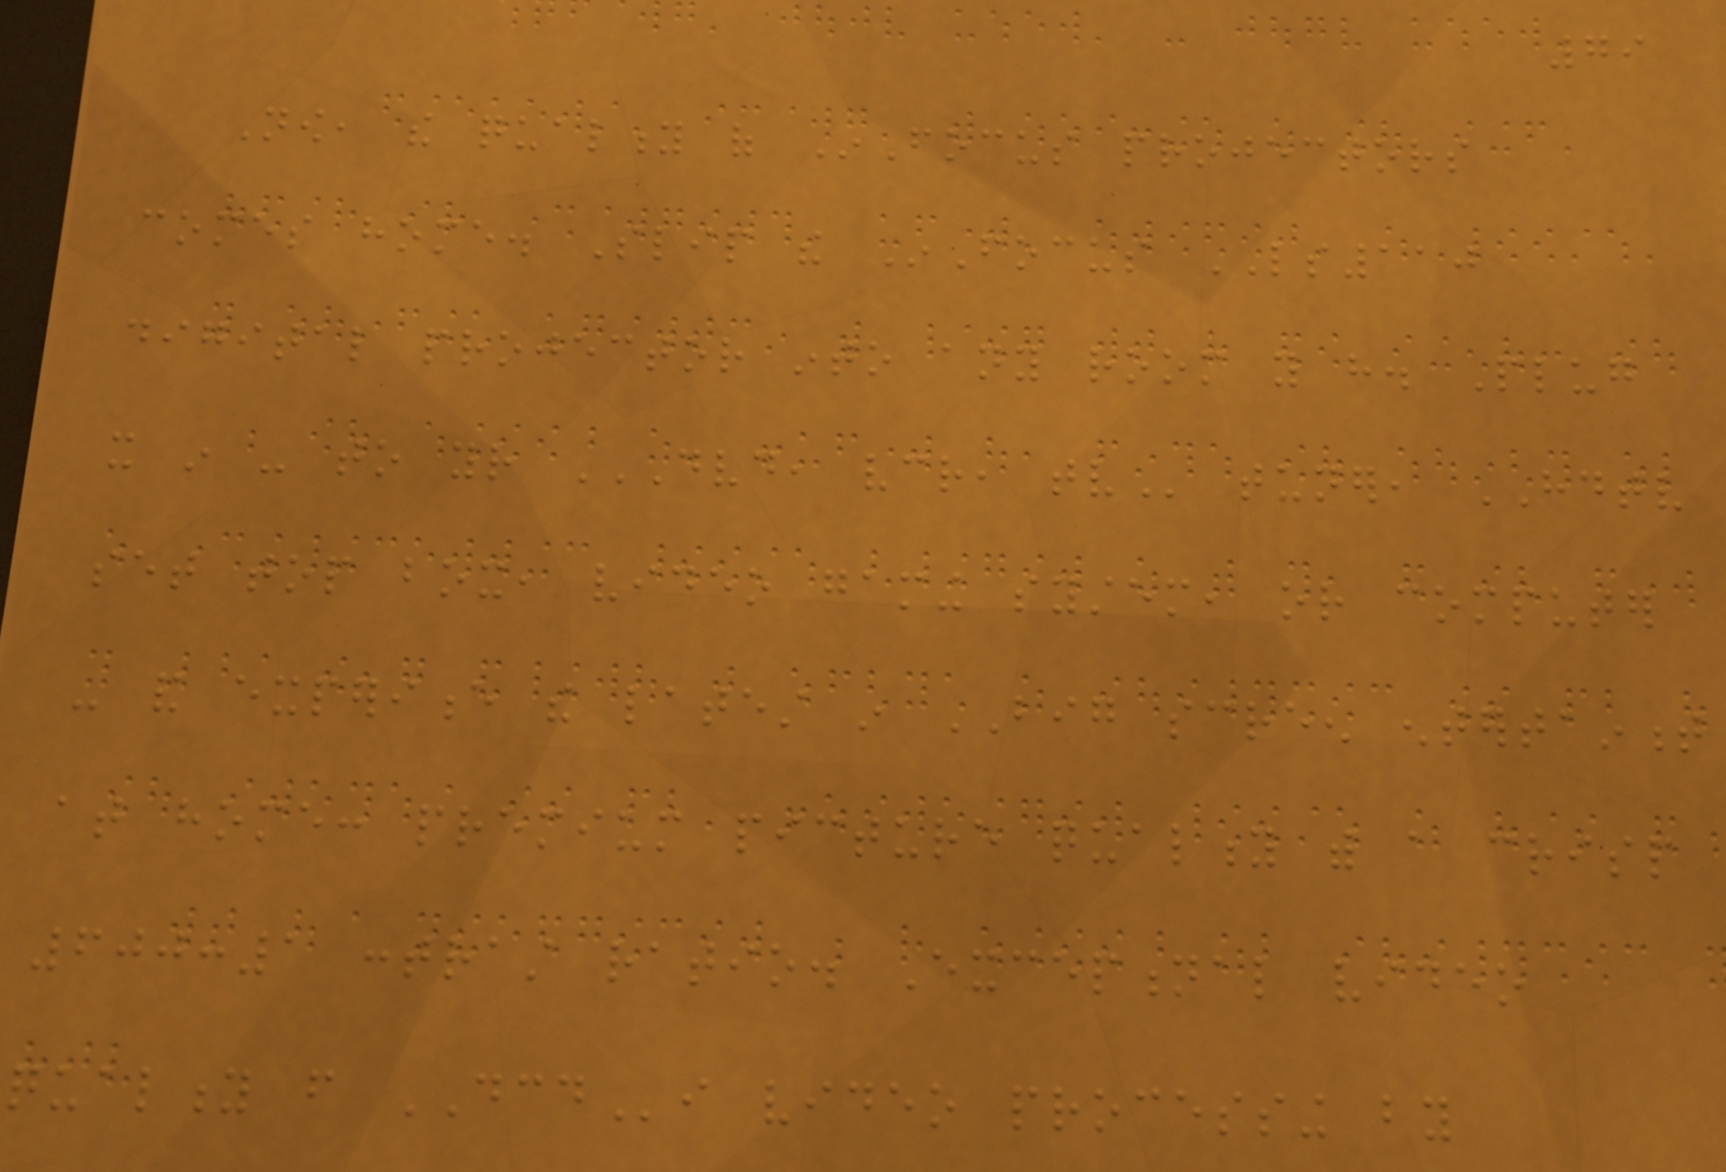79
Now, the quality of InFocus projectors
comes home. Slip the InFocus LS110
digital projector into any room you have. Plug
it in - to your DVD, VCR, TV tuner, HDTV
set top box, video gaming system, or computer
- and experience the latest in BIG screen entertainment
at home: premium picture quality with a crisp
600:1 contrast ratio. Exceptional video
quality from DCDi video processing by
